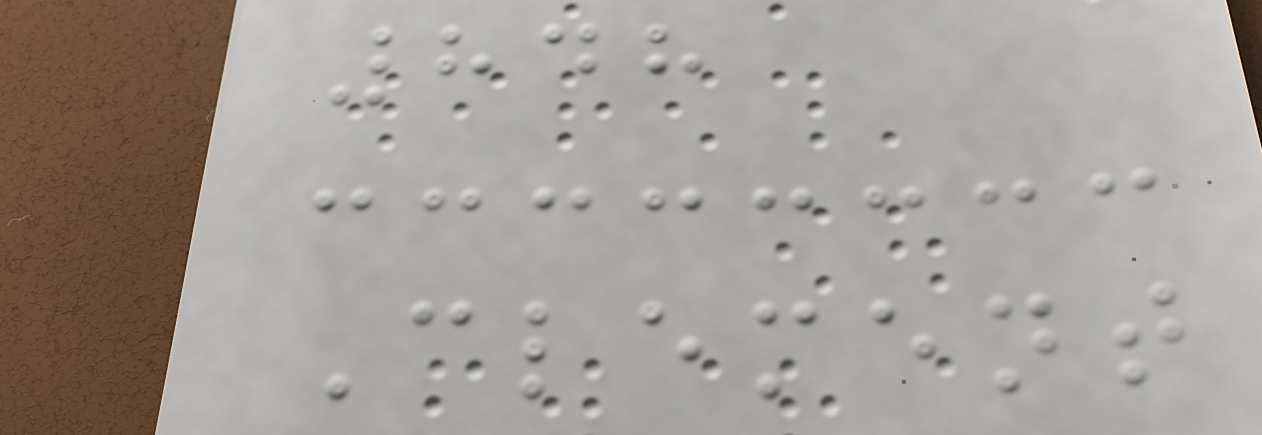848
Clement
